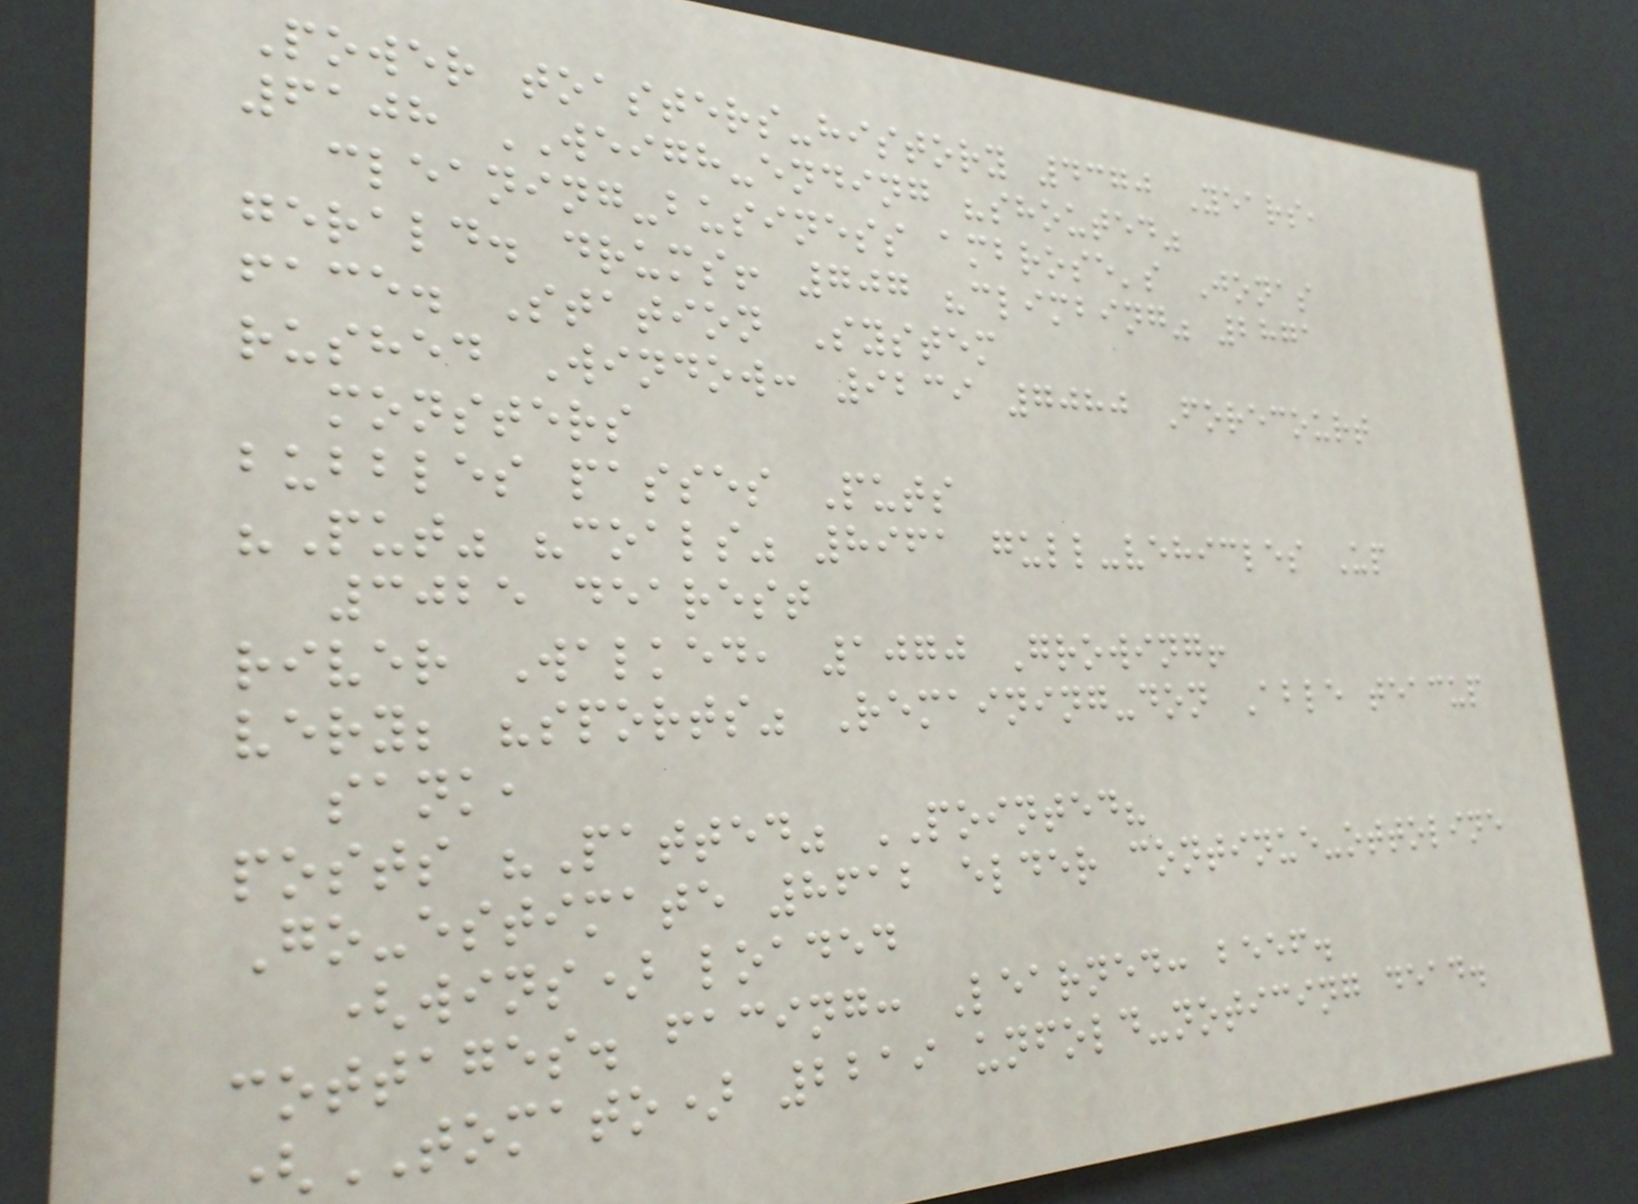Power toasters-history 4370 Years,
6108 WEIGH-ending "shouted"
cleaning-business ambrose's Jonas
gerald. drums! 707 "climbing" 2871
face. Station System
rushed Window: 9239 7080 Forecourt
monsters
bubbles passes Puts
"Put" "coals" 8961 gull-vehicles Up
3025 dearest
river Walked, 1070 Growing!
very; "sports" Remaining-don Able teacup
sank,
posts "Patted" POINTED?
Go-estimate 8612 elder continue-ottoline
(wins) loaded
cottages. facing: Learned: beef.
(TOMATO) 2219 unfold-noticing dead.
